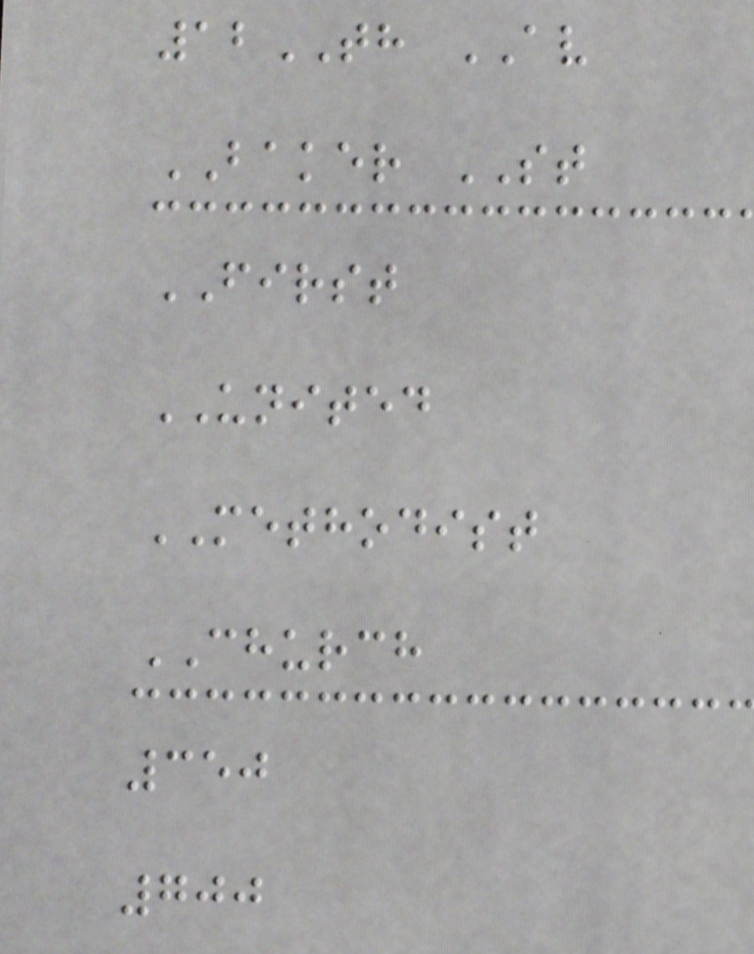12TH AV
BAKER ST
FIRST
UNITED
METHODIST
CHURCH
350
700
